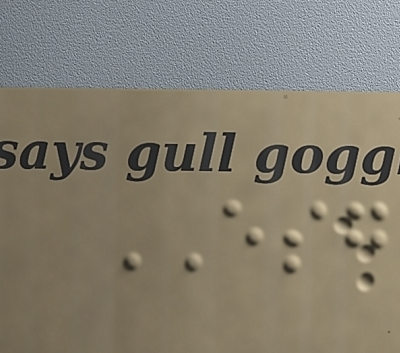ESG
